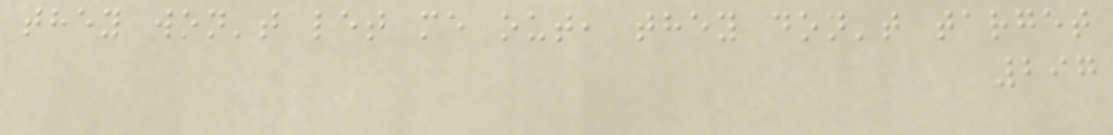they won't let me out, they don't target
297
